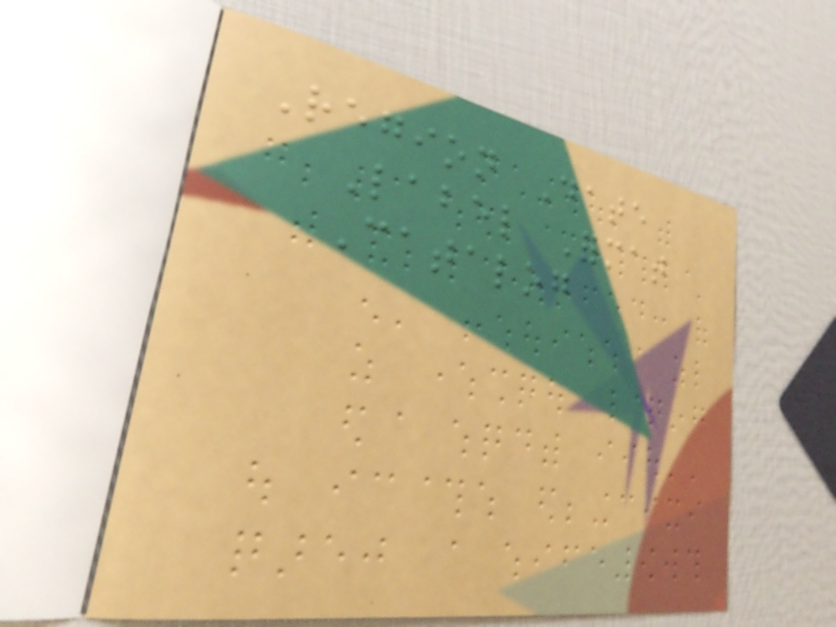Region Date
Label Format
Catalog
